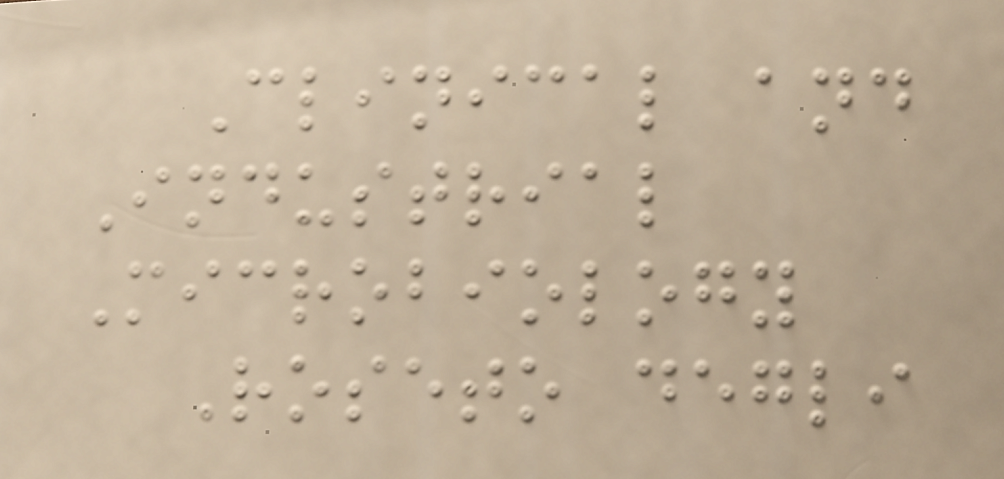Clinical and
Industrial
Microbiology
Roseto degli
